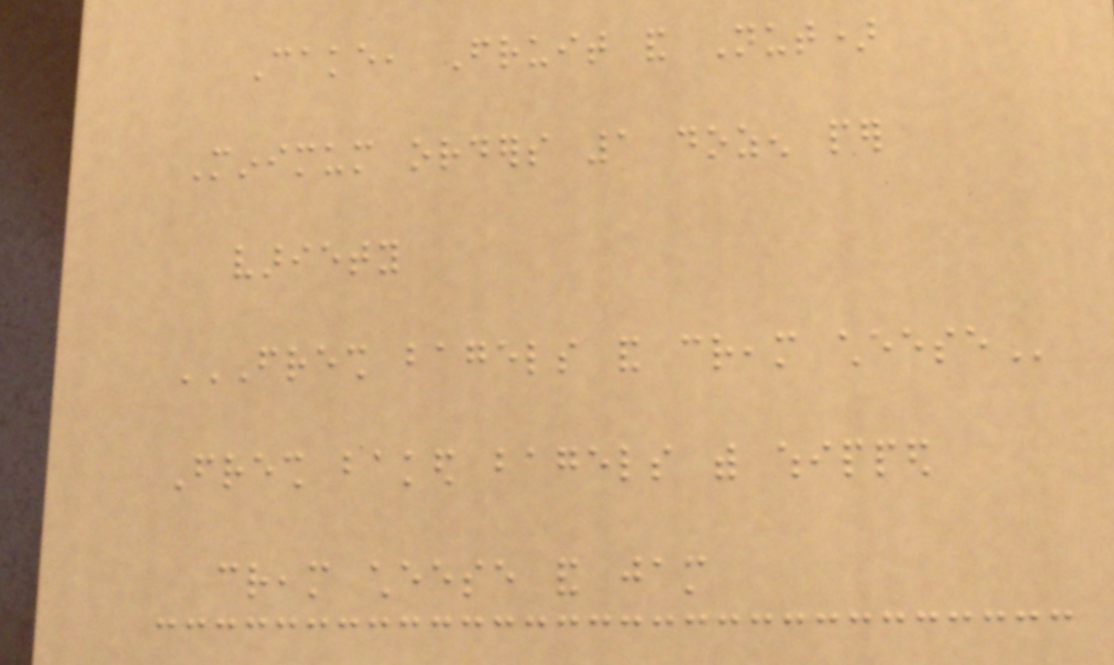Cake, Fruit and Nut)
Minimum orders 1 dozen per
variety
FRESH BAGELS AND CREAM CHEESE
Fresh baked bagels with whipped
cream cheese and jam
